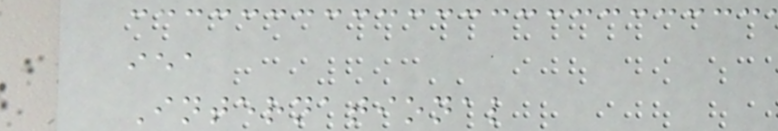iea
International
